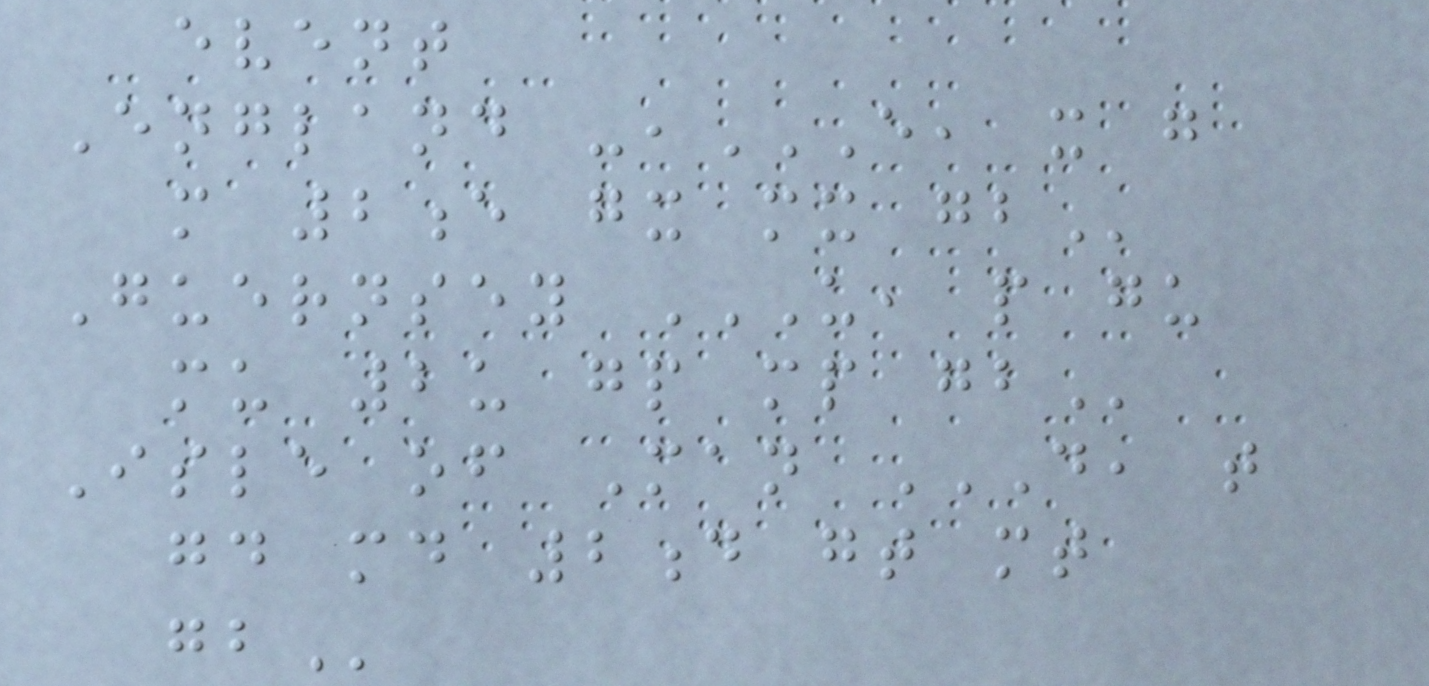event
England -,E, X G
M 2E GX MX GB
Guernsey U, P GU
MU 2U GP MP GB
Isle of Man D, T
GD MD 2D GT MT
GB
